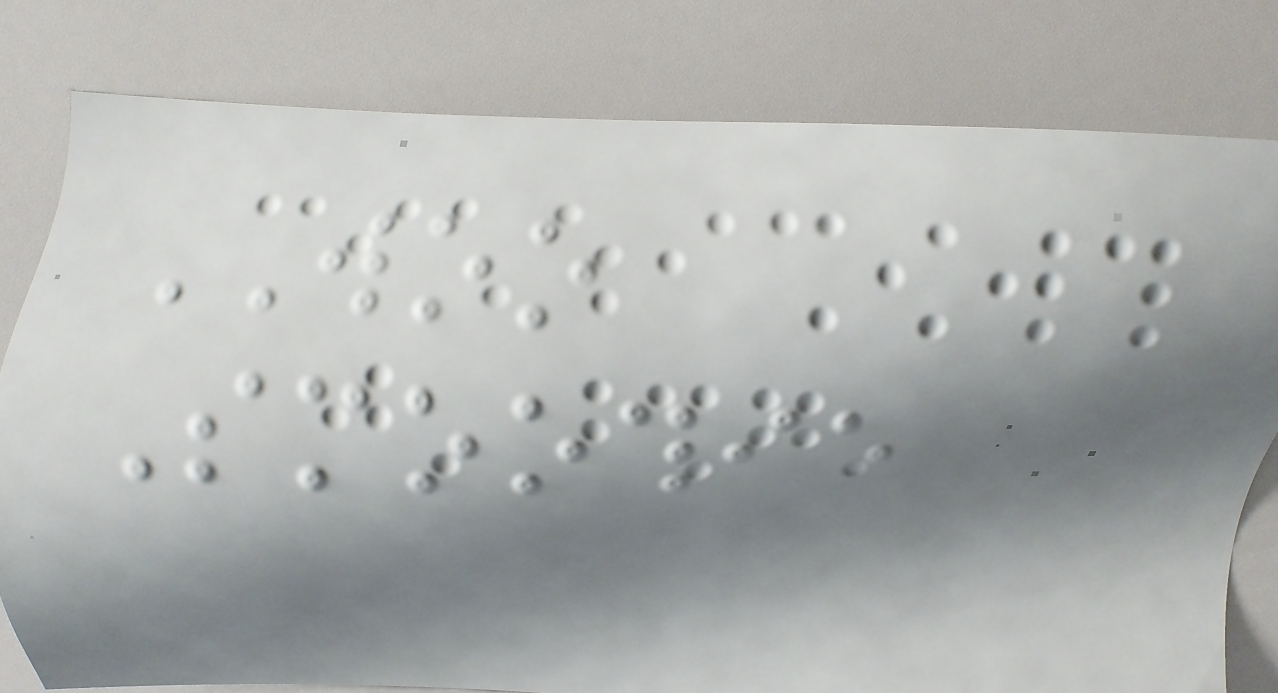WOO
Smoothie
